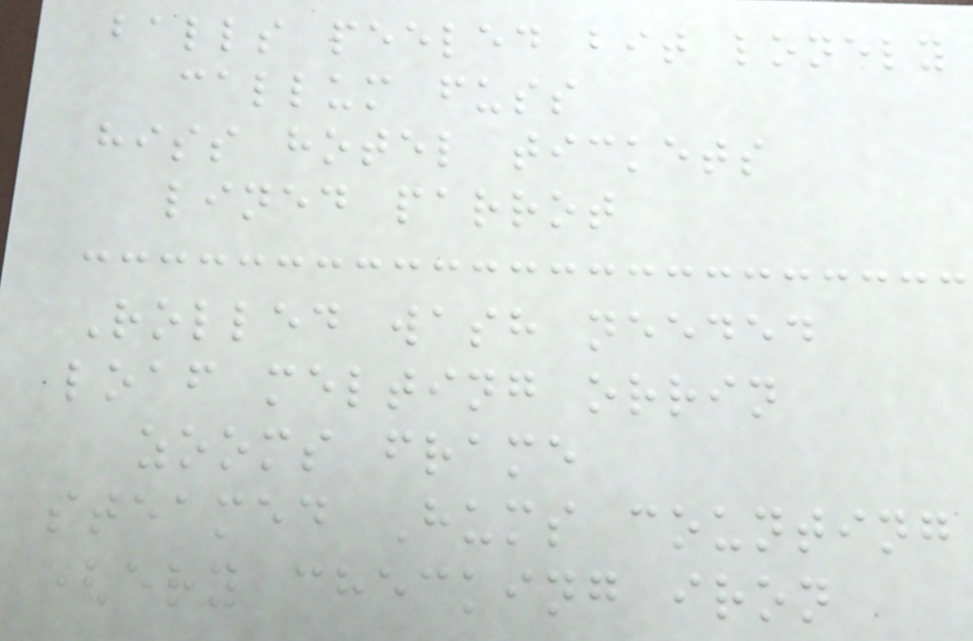balls peeled bit lonely
callum fuss
hiss hotel tickets
lined parrot
Rolled wash needed
loaf melting orrin
zooms frame
steamed Hums counting
every checking iron
